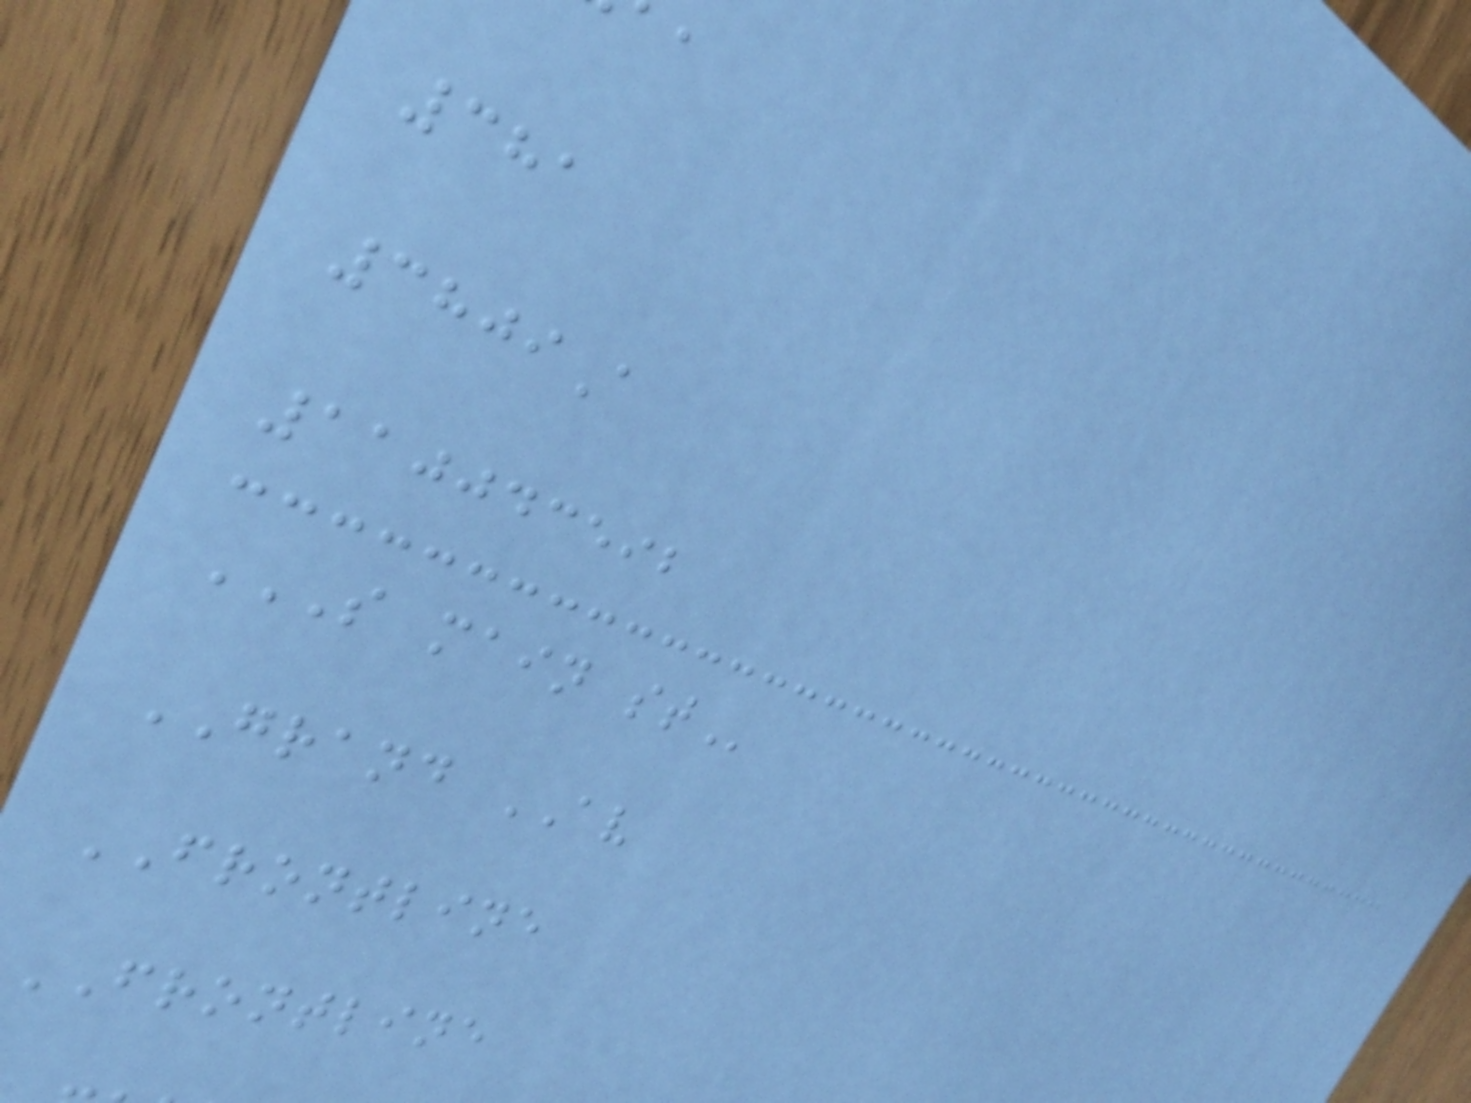381
3809A
110043592
S MAIN ST
GRAND AV
FRONTLINE
FRONTLINE
